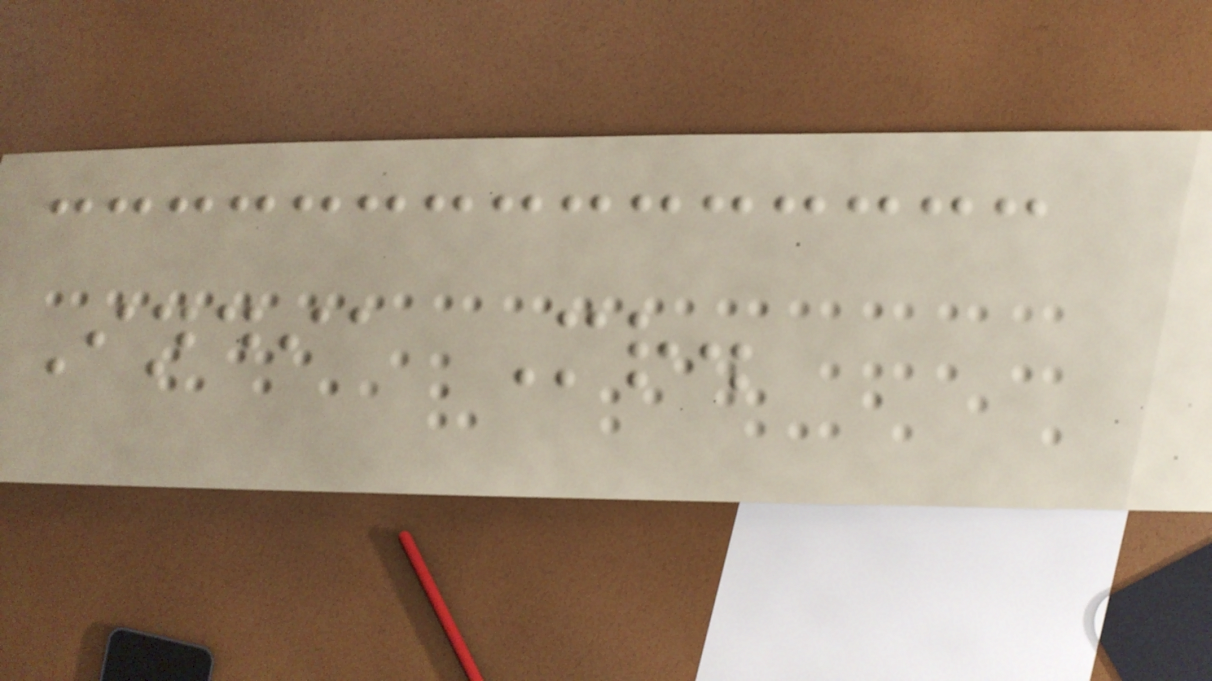India Mr.
